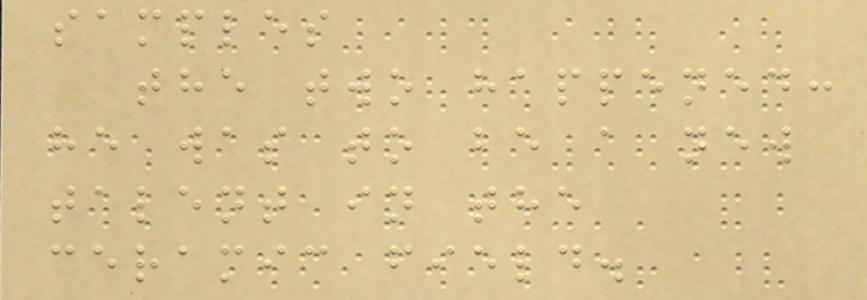samples
the two happened:
he was to be a new
talent in the
ceramic field.
